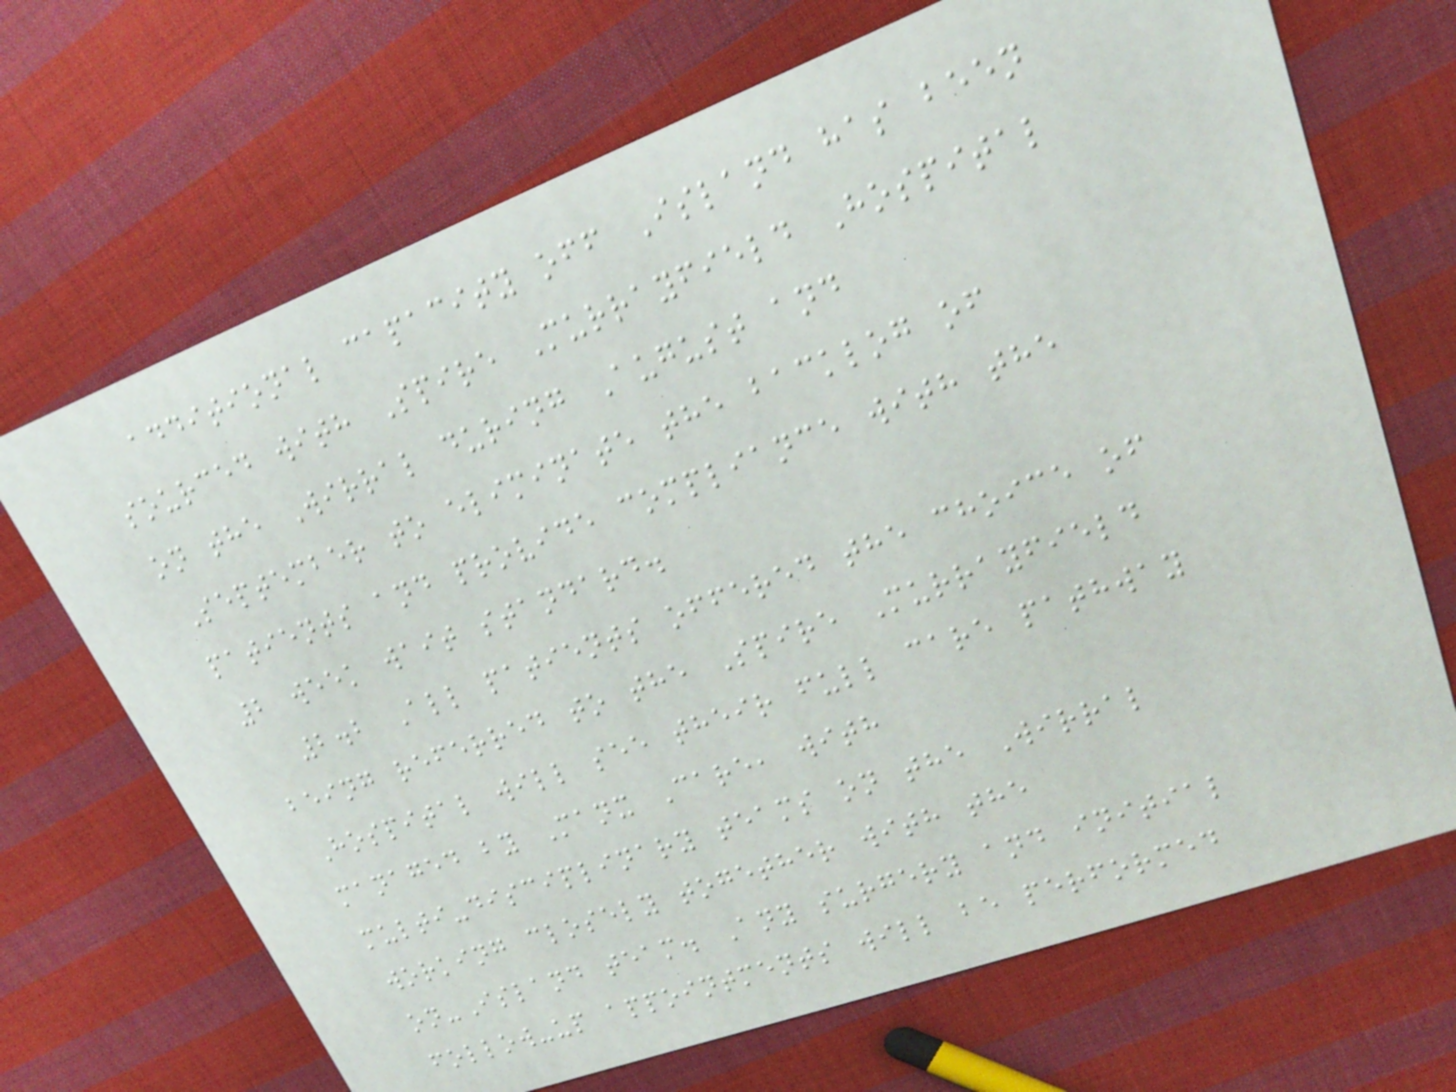additional capacity off Island has been
sourced with Spire Murrayfield Hospital
on the Wirral during August and
September to eliminate the backlog of
patients and provide compliance with the
2 week wait standard.
2.2 All patients offered the choice of
being referred to the Spire Murrayfield
Hospital will see their full care pathway
managed by Manx Care, with
multi-disciplinary teams on the Wirral
working closely together with the
on-Island team. Any surgery and initial
follow-up appointments will be performed
